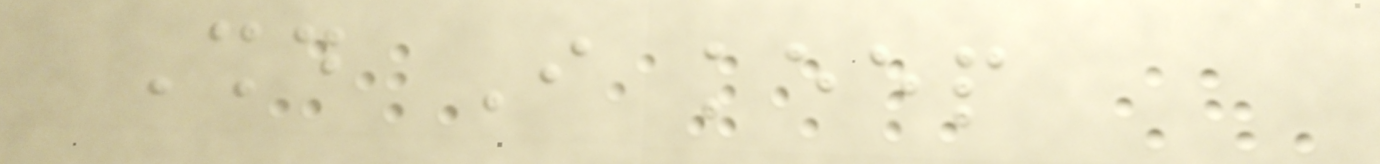Should I keep
